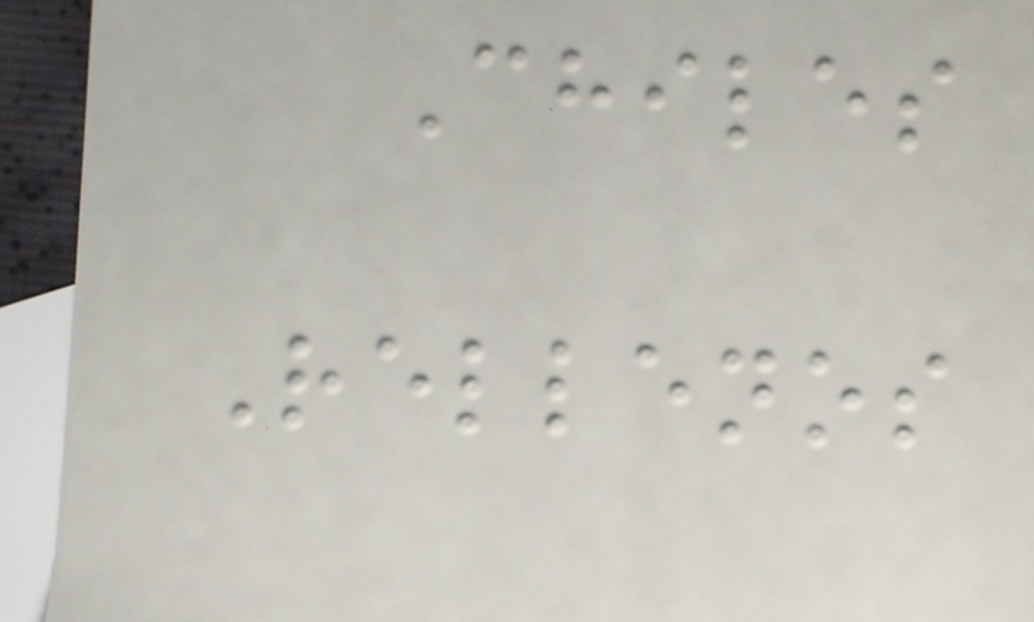Chiles
Rellenos
